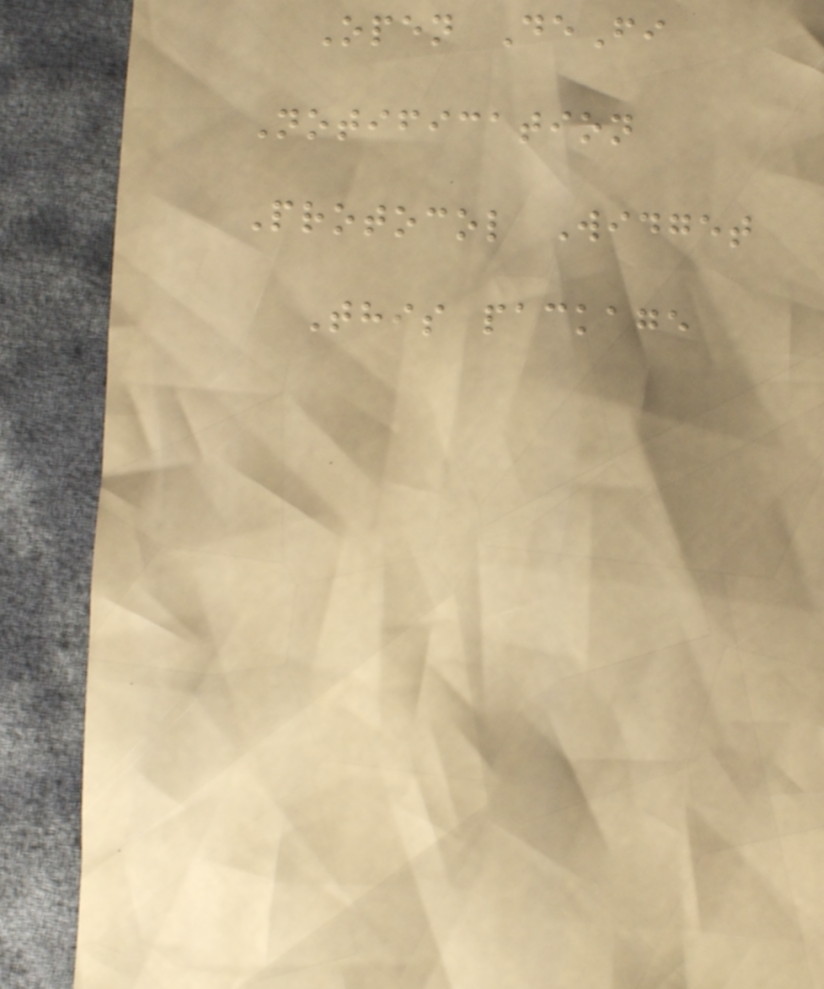Open DeFi
Notification
Protocol Widget
This package
